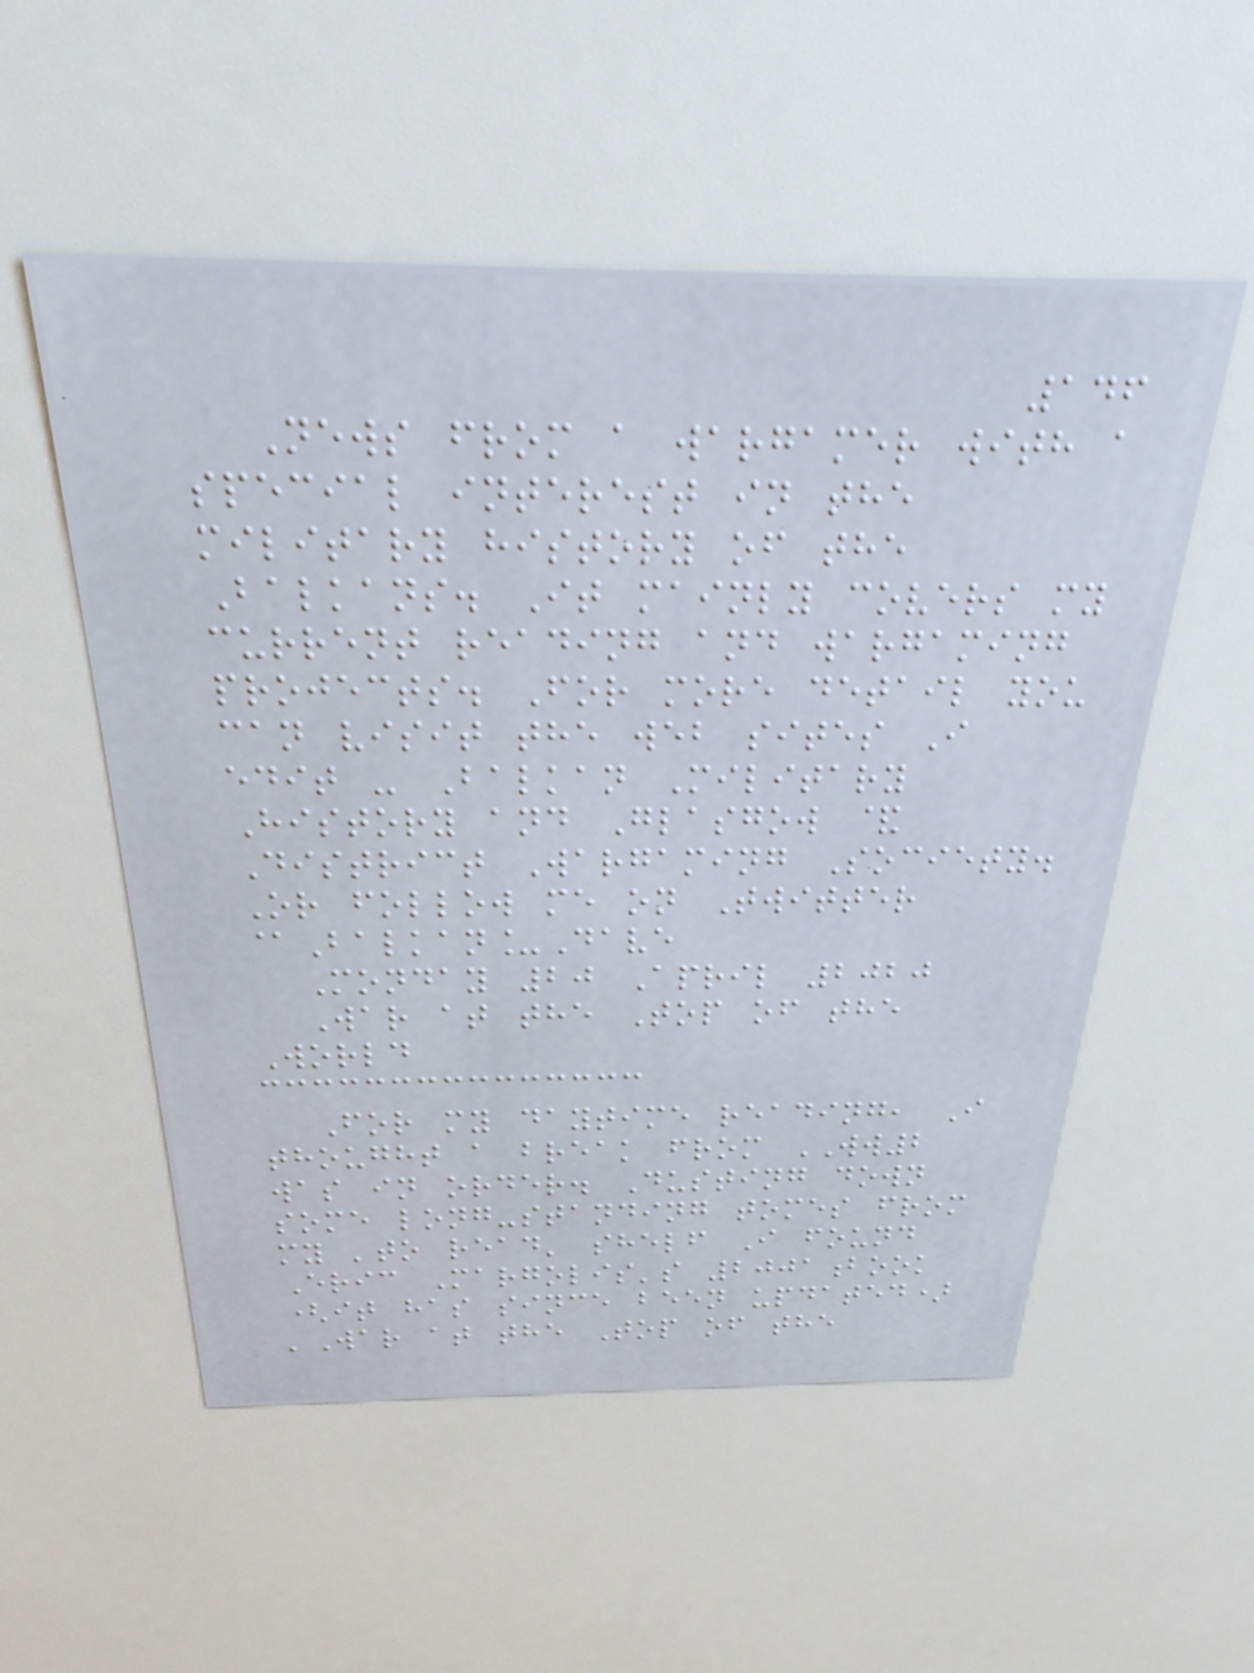146
News from a wargamer with a
special interest in the
military history of the
Balkans. It mainly covers my
current reading and wargaming
projects. For more detail you
can visit the web sites I
edit - Balkan Military
History and Glasgow &
District Wargaming Society.
Or follow me on Twitter
@Balkan_Dave
Monday 20 April 2020
War at the Top of the
World
For my daytime reading, I
thought a break from WW2
was in order. Dusting down
some long-standing tomes from
my 'to read' shelf I found
Eric Margolis's 2001book
(it has since been updated)
'War at the Top of the
